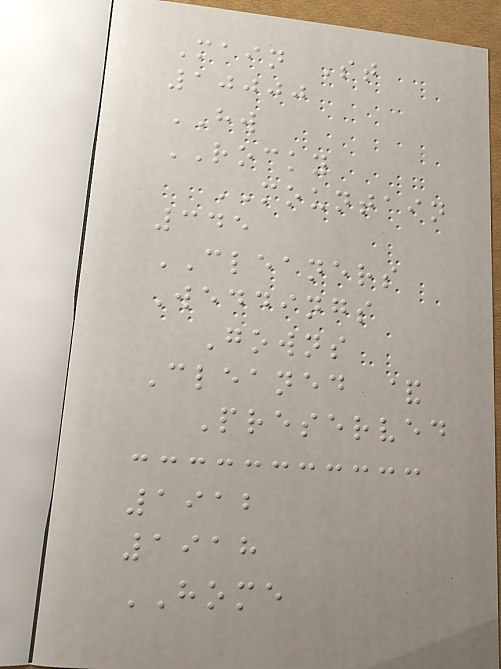Main St
10000
HW
ROCKY
MOUNTAIN
345
CLEANERS
Weddings
Gowns
Cleaned &
Preserved
1912
1918
HOME
